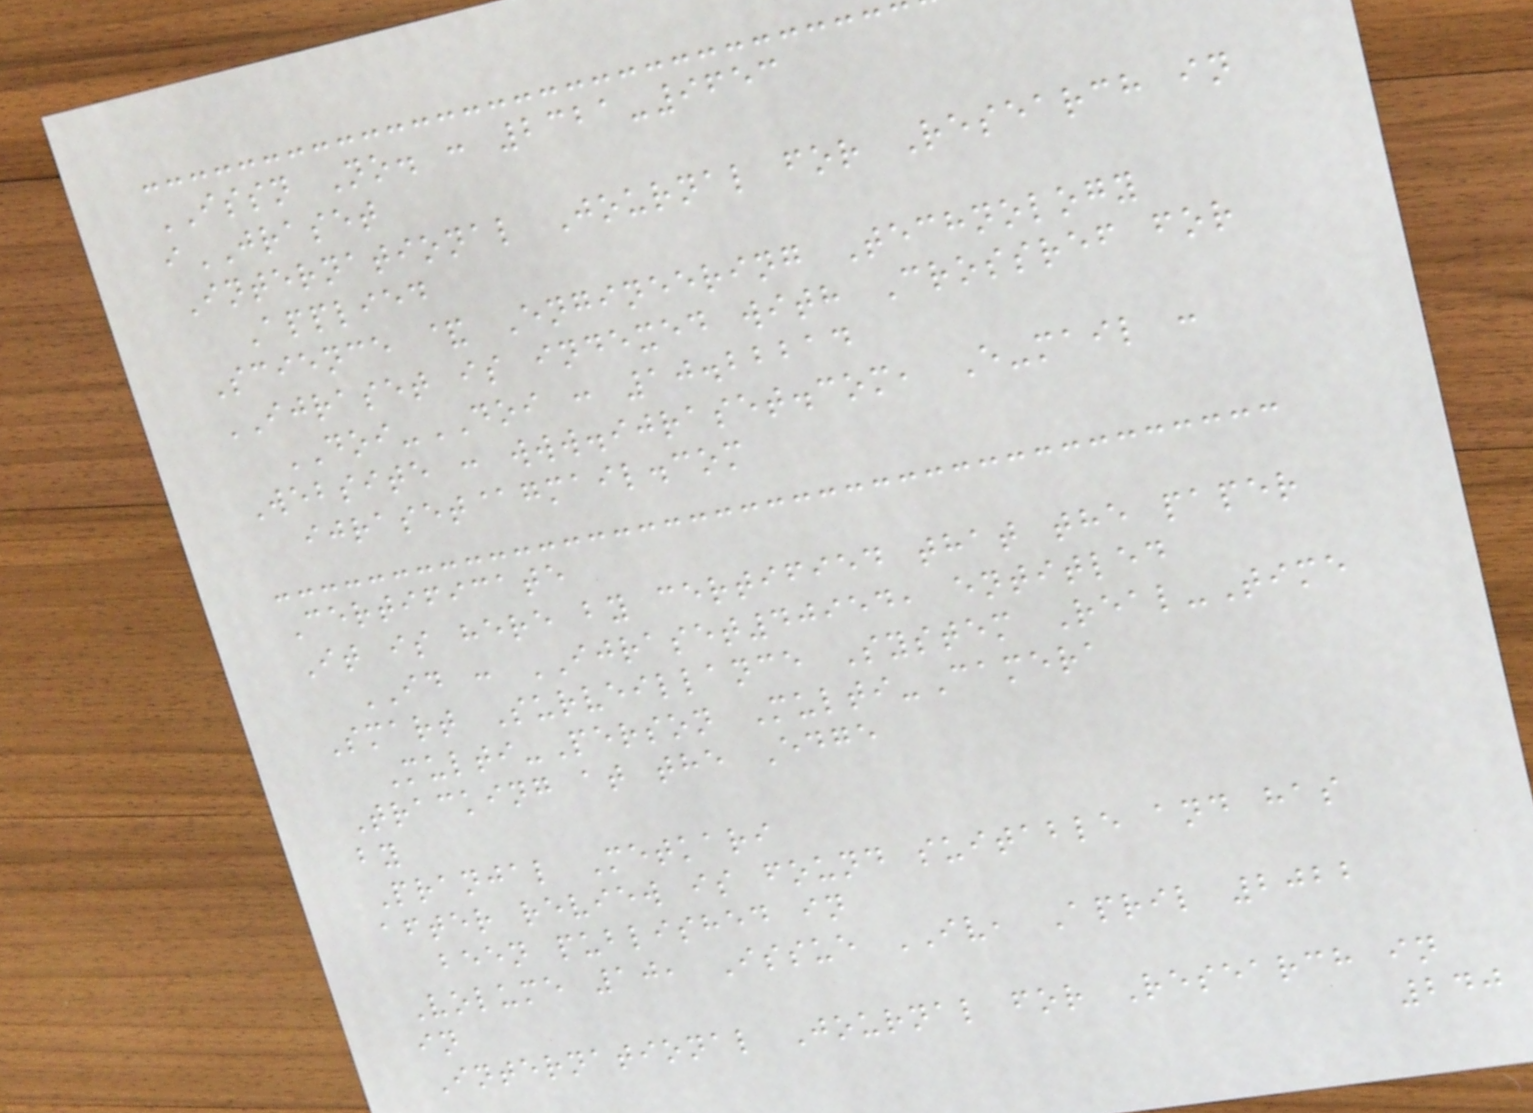ISSN No. : 2321-9653
iJRASET
International Journal for Research in
Applied
Science & Engineering Technology
IJRASET is indexed with Crossref for
DOI-DOI : 10.22214
Website : www.ijraset.com, E-mail :
ijraset@gmail.com
Certificate
It is here by certified that the paper
ID : IJRASET40954, entitled
Smart Surveillance System Real-Time
Multi-Person Multi-Camera
Tracking at the Edge
by
Pranjal Metkari
after review is found suitable and has
been published in
Volume 10, Issue IV, April 2022
in
International Journal for Research in
240
